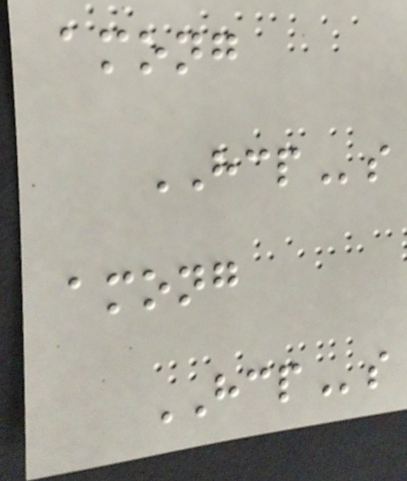among
HCPs
among
HCPs
